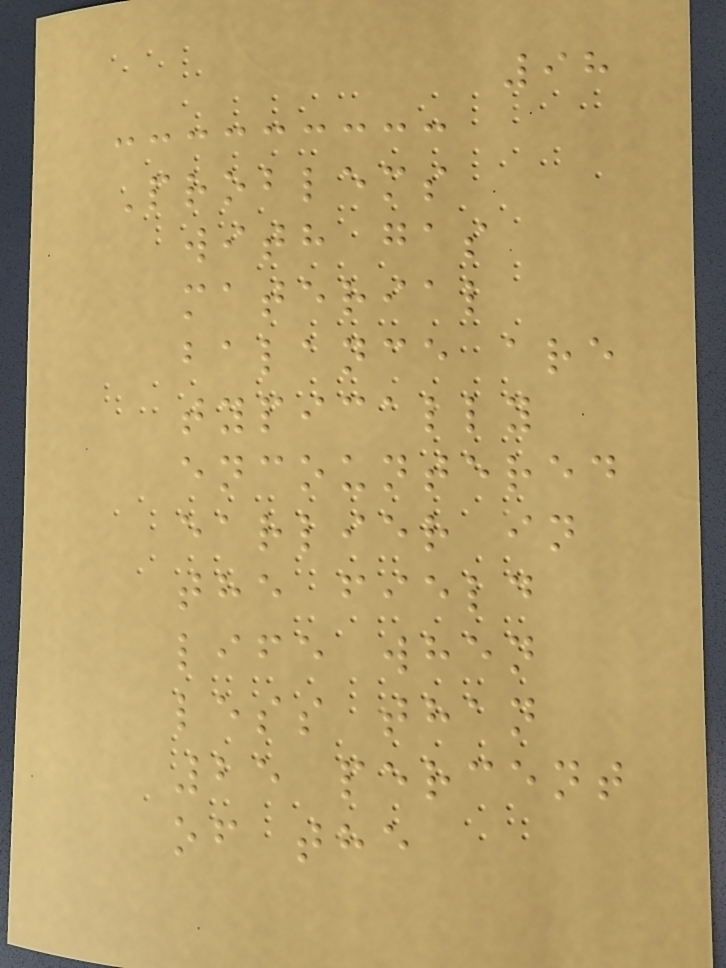98
Problems
with gas
material
balance are
typically
encountered
earlier in
the field
life when
less than
25 percent
of the
